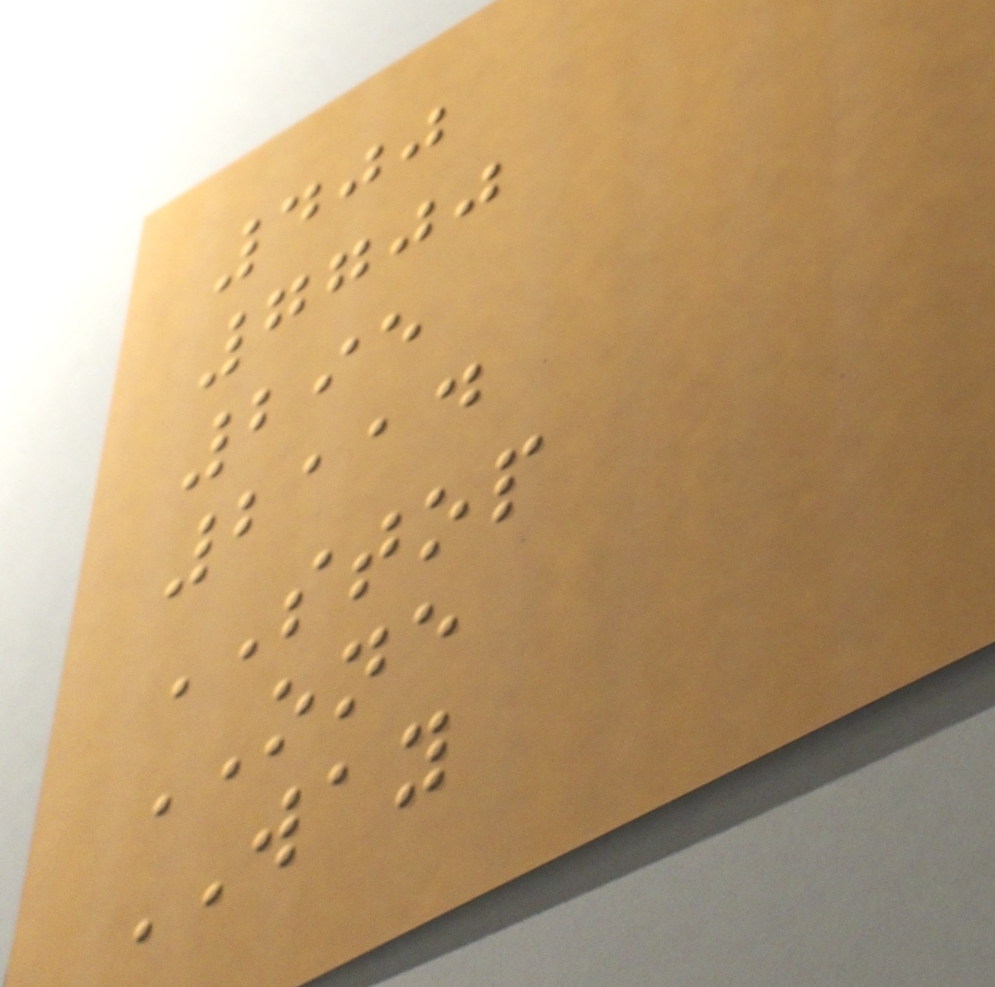400
7700
295
2114
STOP
ONE
WAY
